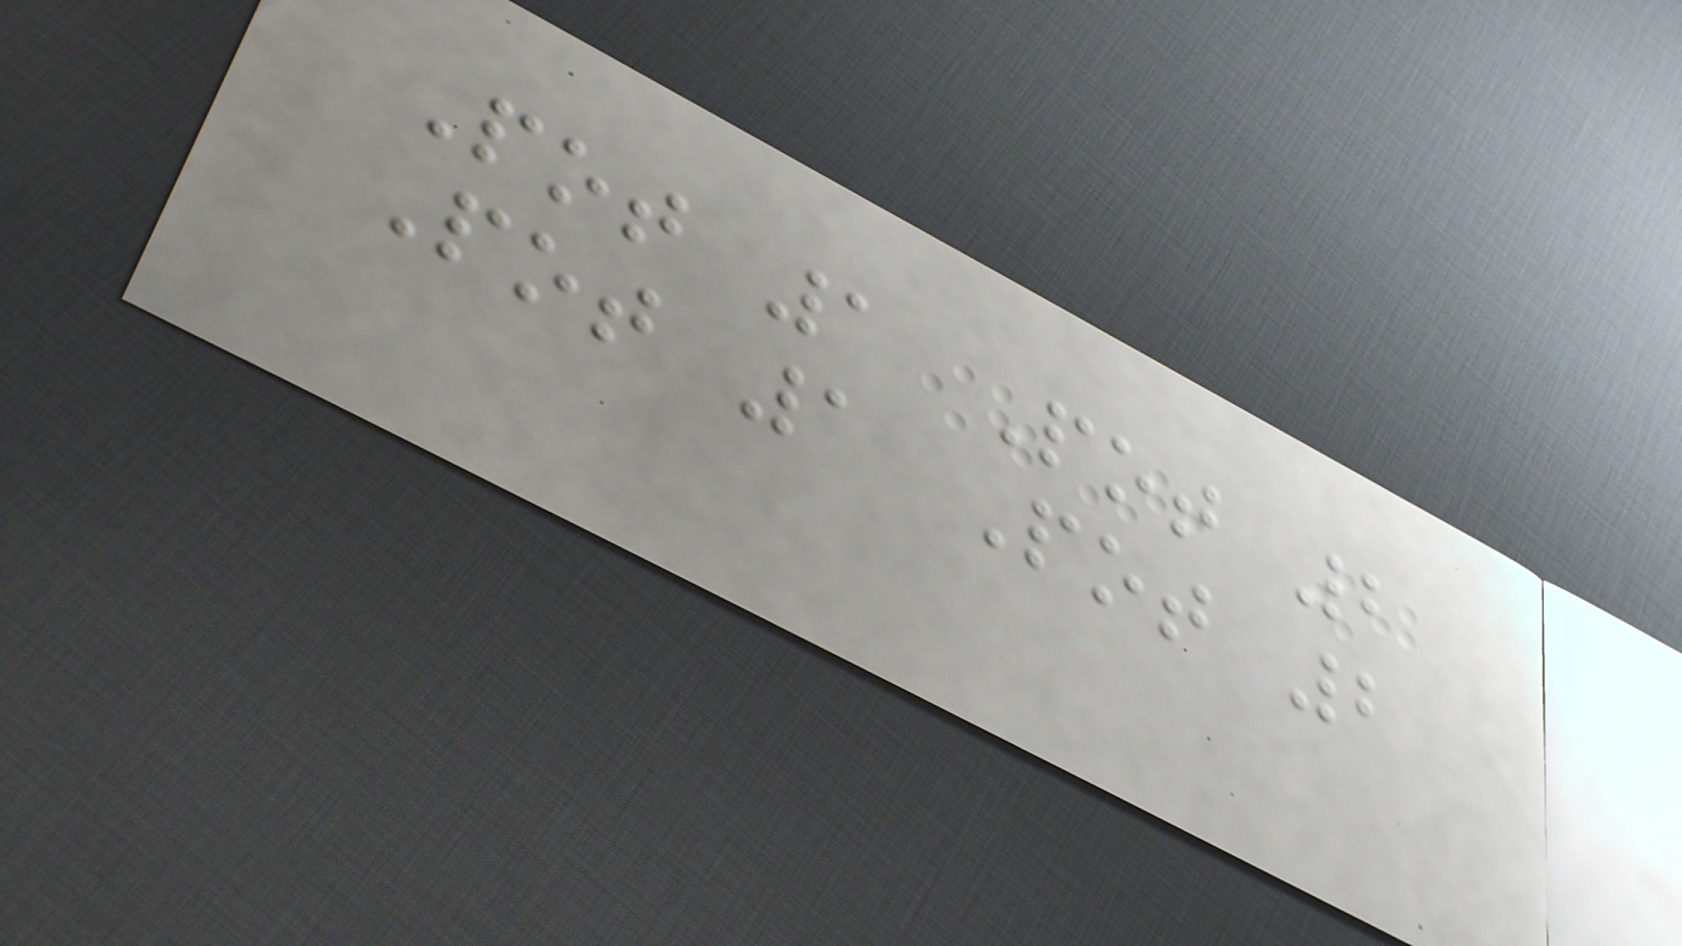Pot 1 Pot 2
Pot 1 Pot 2
